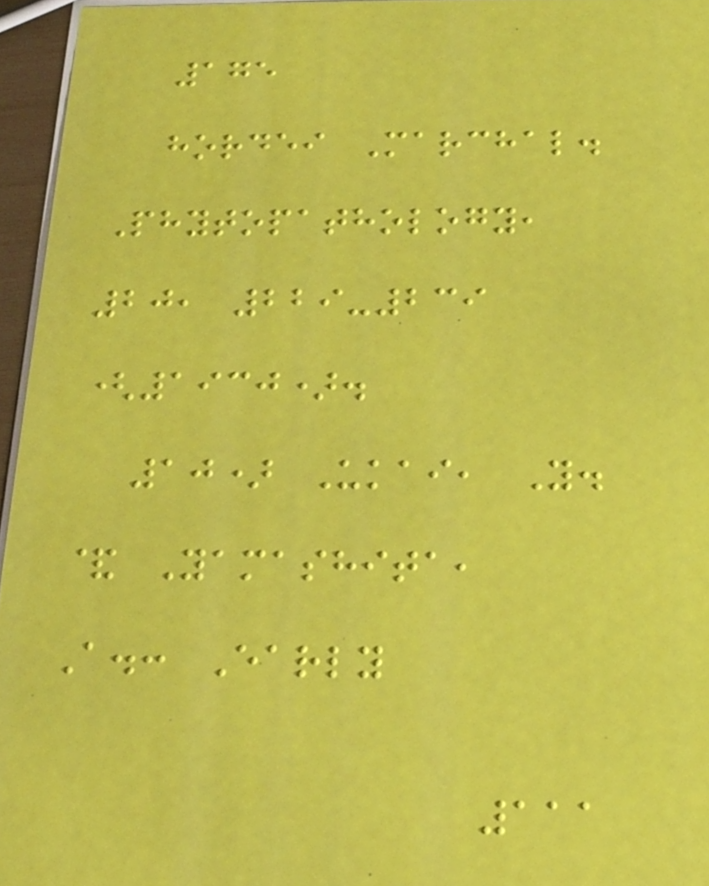175
hordei Marchal.
Phytopathology,
20, 229-239
(1930).
10) Ukai, Y.
& Yamashita,
A.: Early
111
